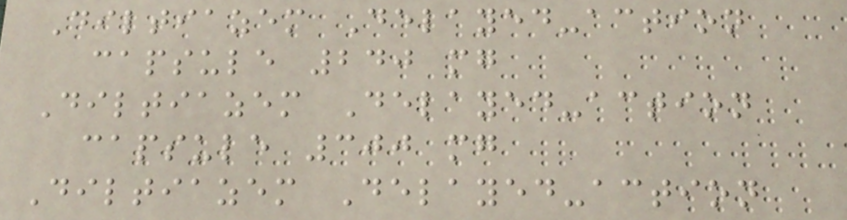Diltiazem Delayed-action
capsule 240 mg
Diltiazem Delayed-action
capsule 300 mg
Diltiazem Delayed-action
